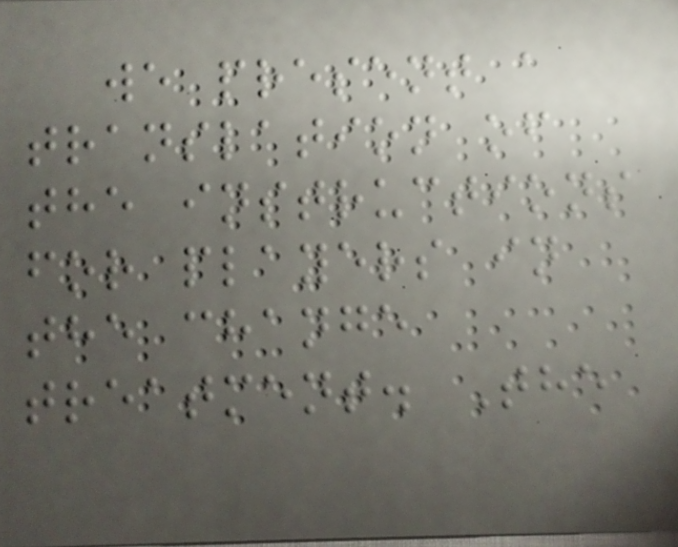we present a
translation of
the instructions
for players in
the change
treatment. The
